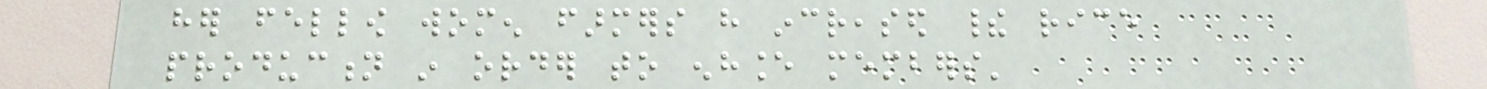her fellow women farmers have increased their rice
production in order to enhance members'
